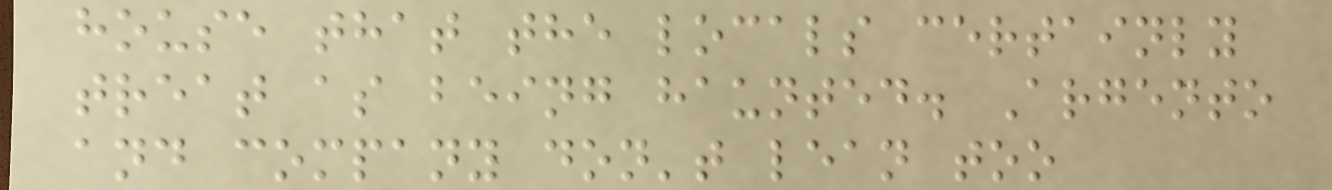house that the locals certainly
treat as being haunted. Argento
and company don't lean too
